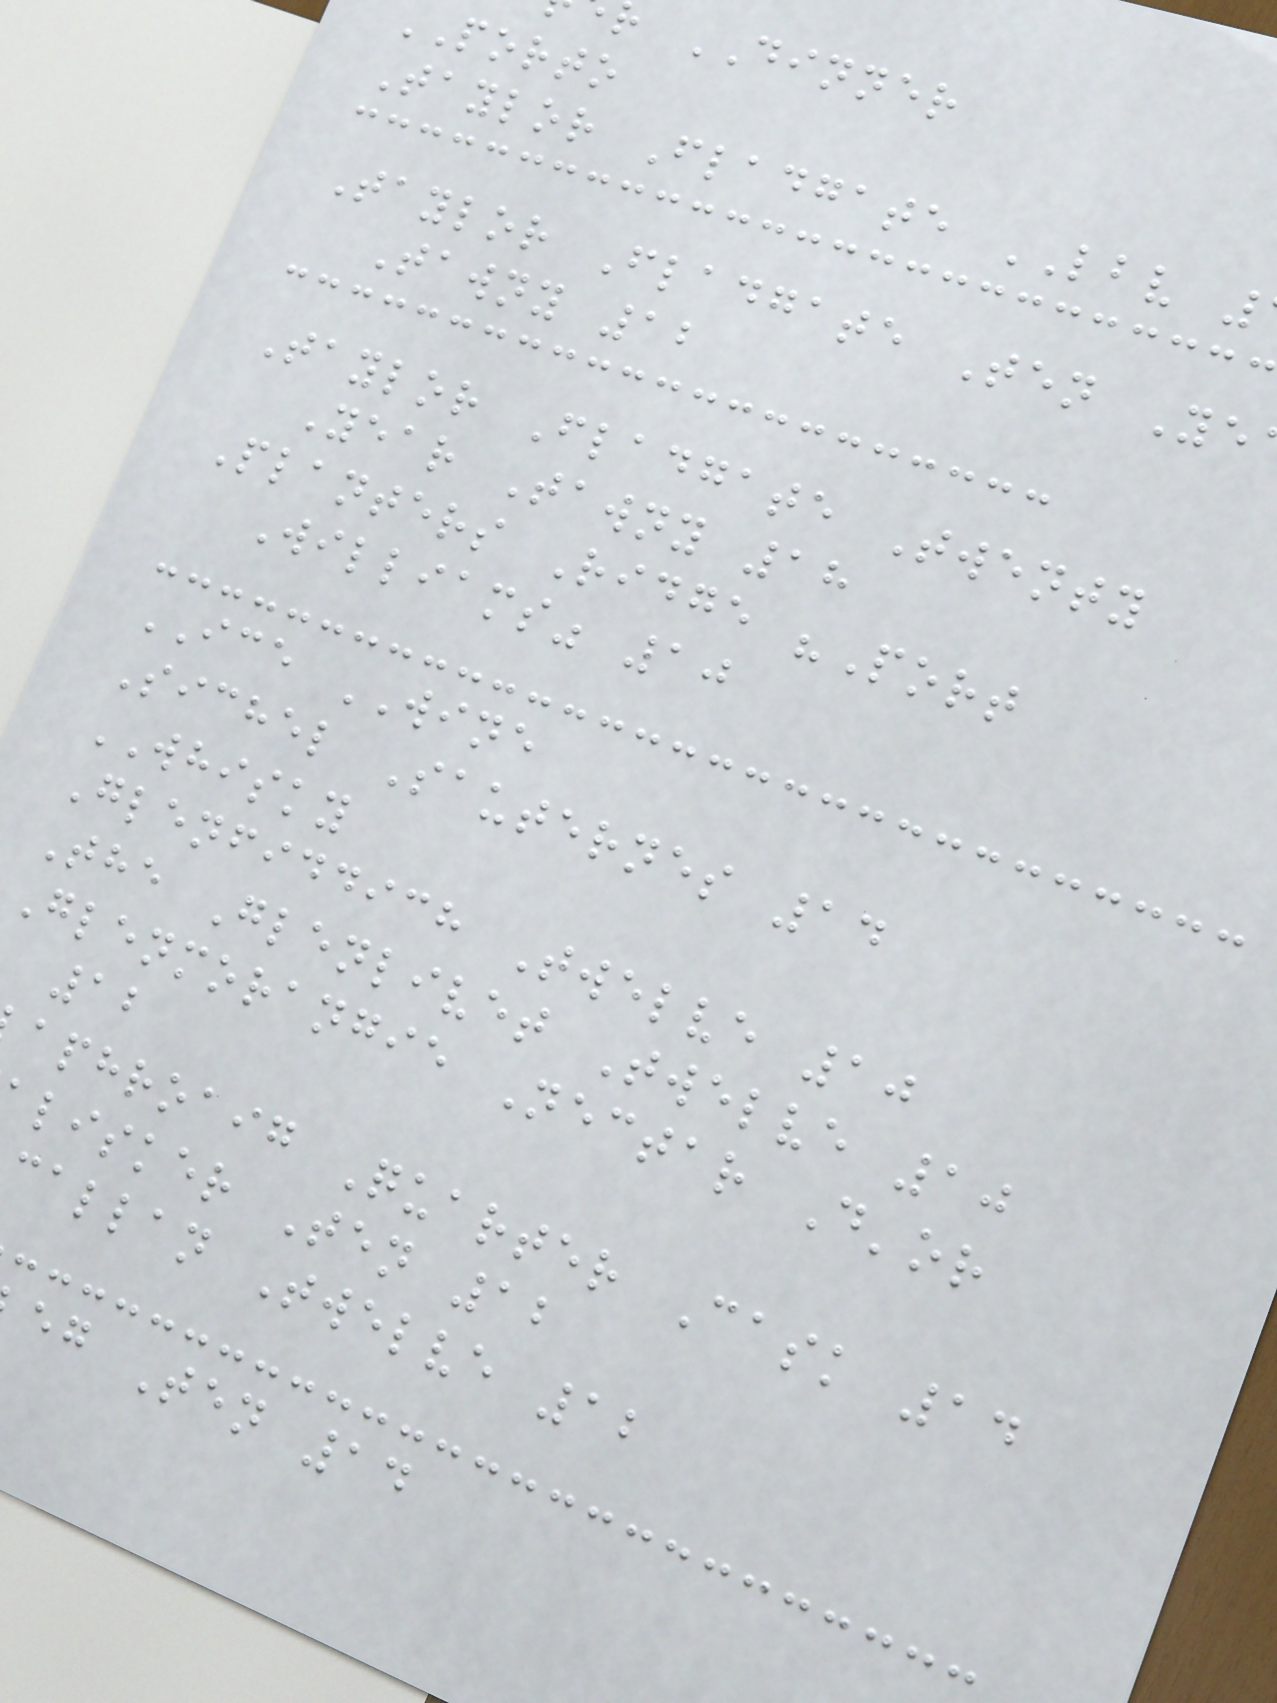DINNER
porto
Taylor Fladgate LBV
Taylor Fladgate Ten Ye
Tawny 12
Taylor Fladgate Twenty
Year Tawny 18
Planters Ridge "Port
Williams" 10
ICE WINE
Sichel Sauternes 14
WHISKY
Glenfiddich Twelve 10
The Glenlivet Twelve 10
Glenmorangie Nectar D'or
12
aphroaig Quarter Cask 14
lisker Ten 12
callan Twelve 12
eg Ten 14
